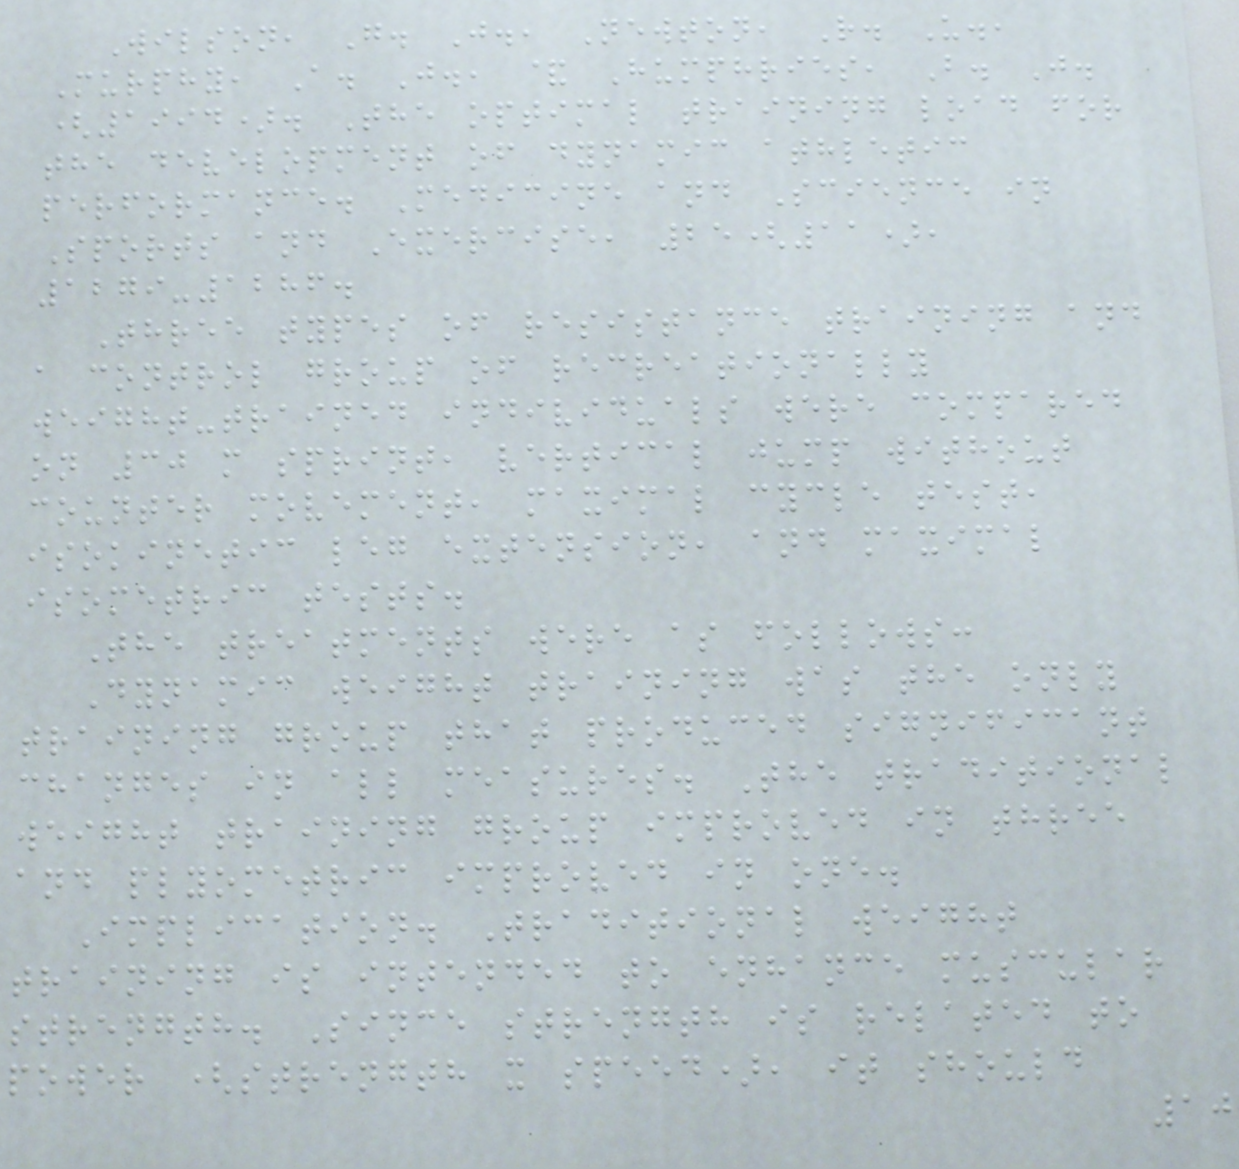Wilson, G. J., Newton, R. U.,
Murphy, A. J., & Humphries, B. J.
(1994). The optimal training load for
the development of dynamic athletic
performance. Medicine and Science in
Sports and Exercise, 25(11),
1279-1286.
Three types of resistance training and
a control group of recreationally
weight-trained individuals were compared
on 30 m sprint, vertical jump without
counter movement, maximal cycle test,
isokinetic leg extension, and maximal
isometric tests.
The treatments were as follows:
Dynamic weight training was the only
training group that produced significant
changes in all measures. The traditional
weight training group improved in three
and plyometric improved in one.
Implication. Traditional weight
training is intended to enhance muscular
strength. Since strength is related to
power (strength x speed), it should
10
